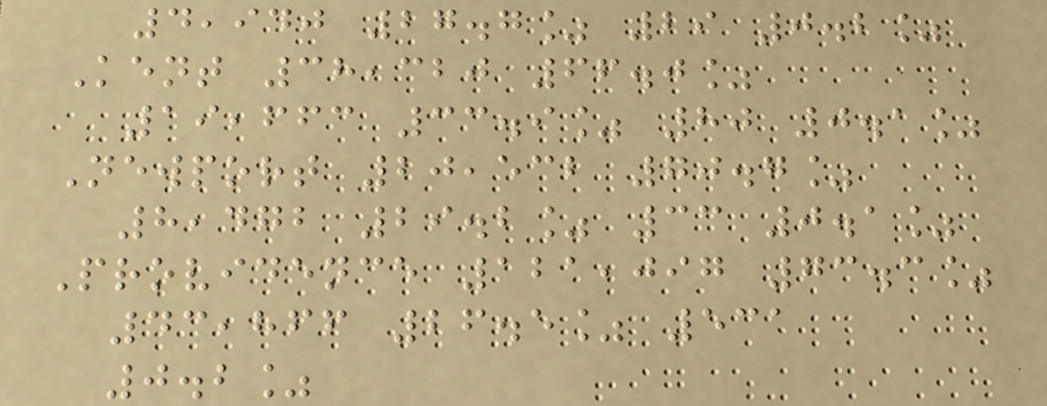4,940 27.7% 29 0.2%
Kent 38,320 66.0%
19,663 33.9% 80 0.1%
Newport 20,532 70.7%
8,472 29.2% 33 0.1%
Providence 121,097 73.3%
43,866 26.5% 531
0.2%
